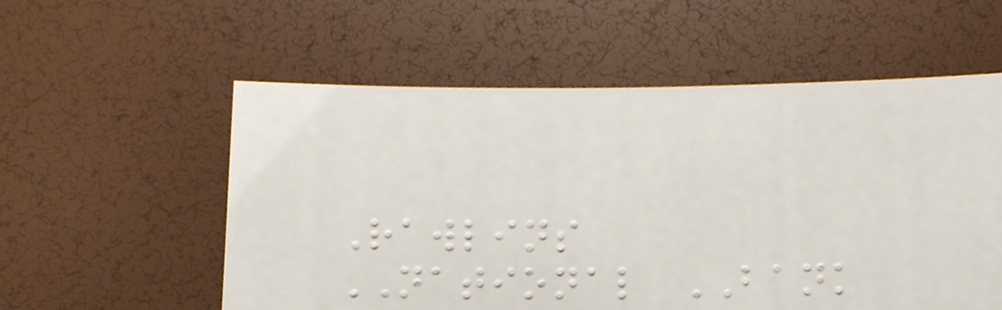Rawlins
NATIONAL BANK
